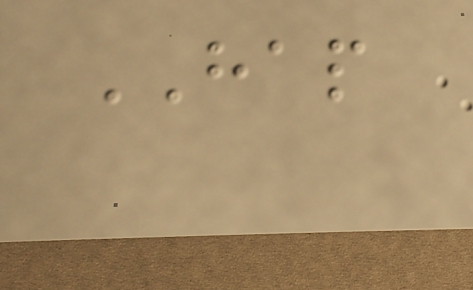HAP
